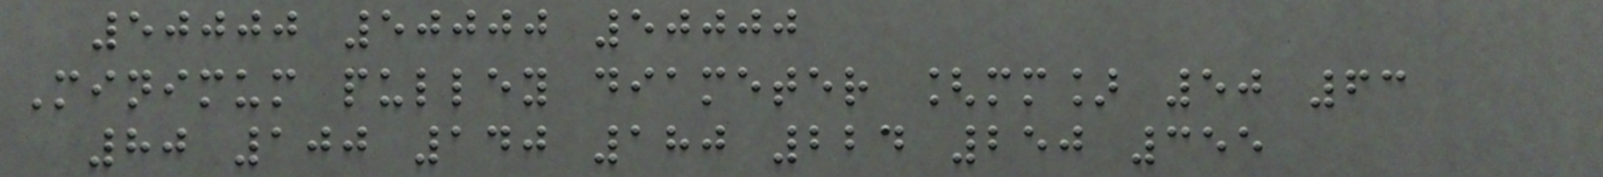50000 50000 50000
Minimum pulley diameter [mm] 50 63
80 100 140 180 224 250 355
